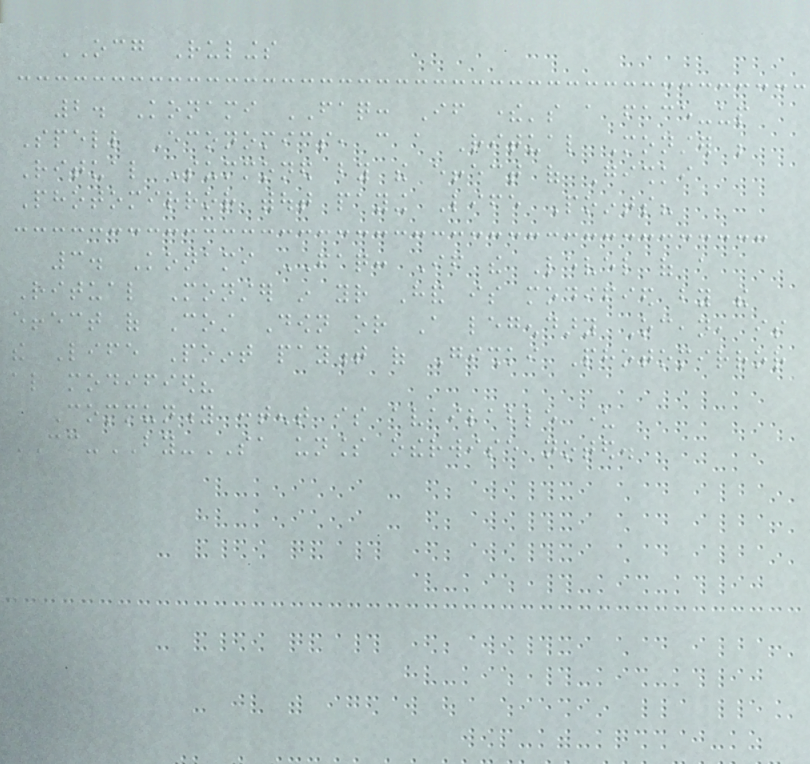OCG Rulings
2. Konami FAQ: If there's a face-up
Spell Economics, can a Ritual Monster be
Ritual Summoned by the effect of Gishki
Photomirror without paying Life Points?
3. Konami FAQ: If the Level of a
Ritual Monster in your Hand is modified by the
effect of Cost Down or A legendary Ocean, is
the Life Point payment of Gishki Photomirror
also modified?
Community content is available under
CC-BY-SA unless otherwise noted.
